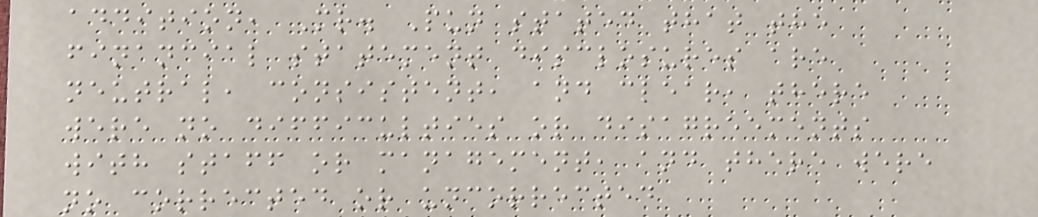addition, Mr. Pun stated that the
financial statement disclosures are
neutral, consistent, and clear, there
were no difficulties or disagreements
with staff or management, and there were
no corrected or uncorrected
